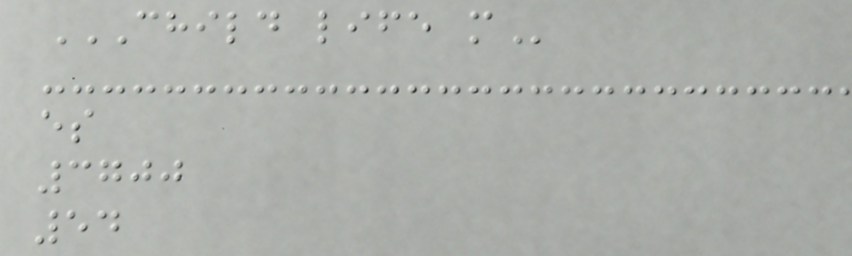CHILD LIFE M
es
3700
54
